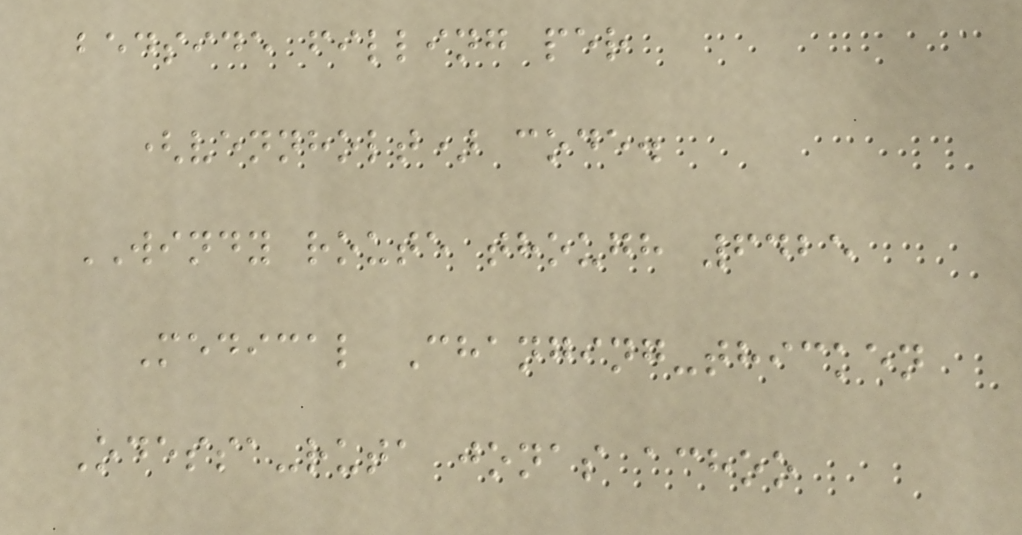bedside filling per
(vennholt) code.
WINDY route though 6425
Medical Changing-thicken
Odessa-ruta jonas achoo
